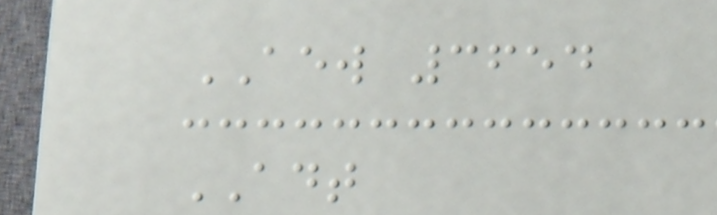AEW 3654
ADT
